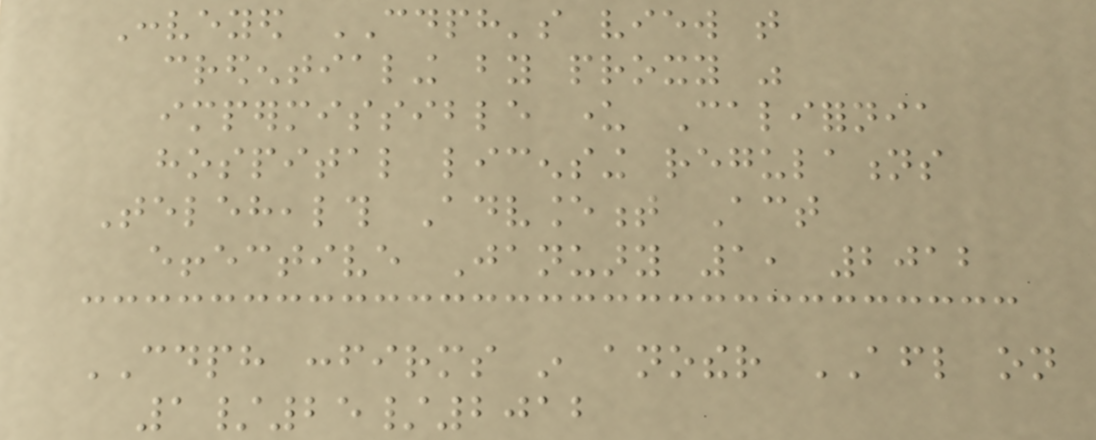Conveyed CDPH's view that
credentialing by proxy was
impermissible under California
hospital licensing regulations
Telehealth Advancement Act
effective January 1, 2012
CDPH confirms in another AFL on
1/25/2012
